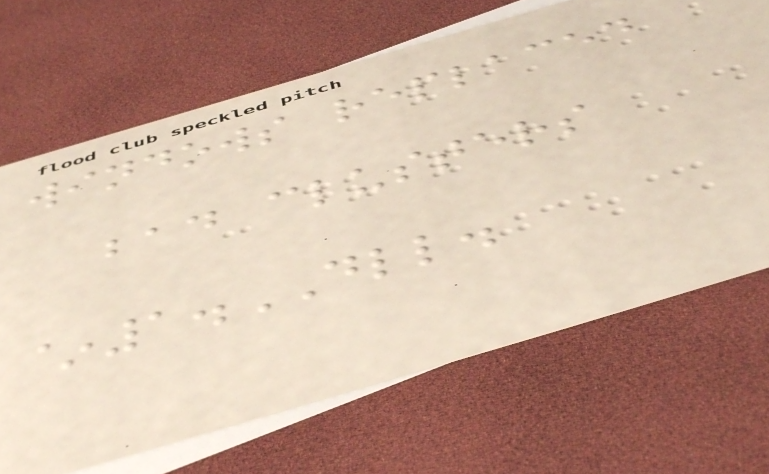windows replaced
bad clusters
~1.DLL.
